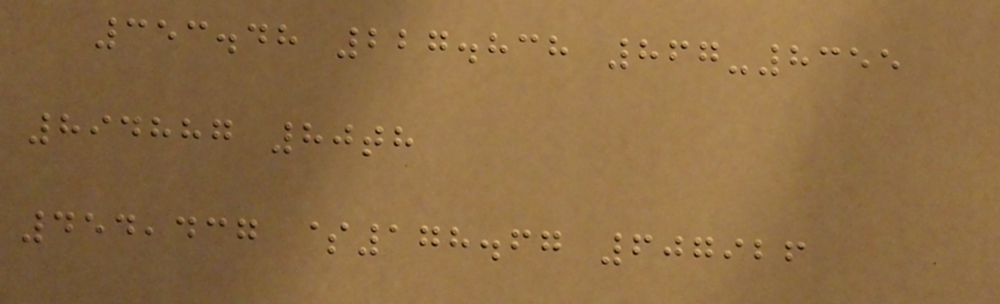353.48 227.838 867-8355
894887 80th
454,437 $178.67 607926
